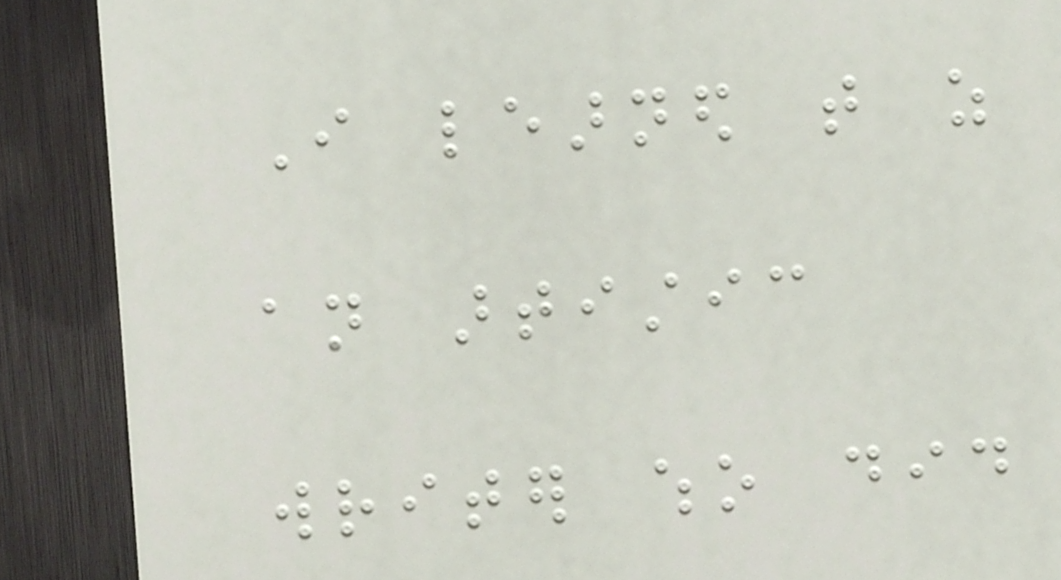I learned that as
an artistic
writer who did
